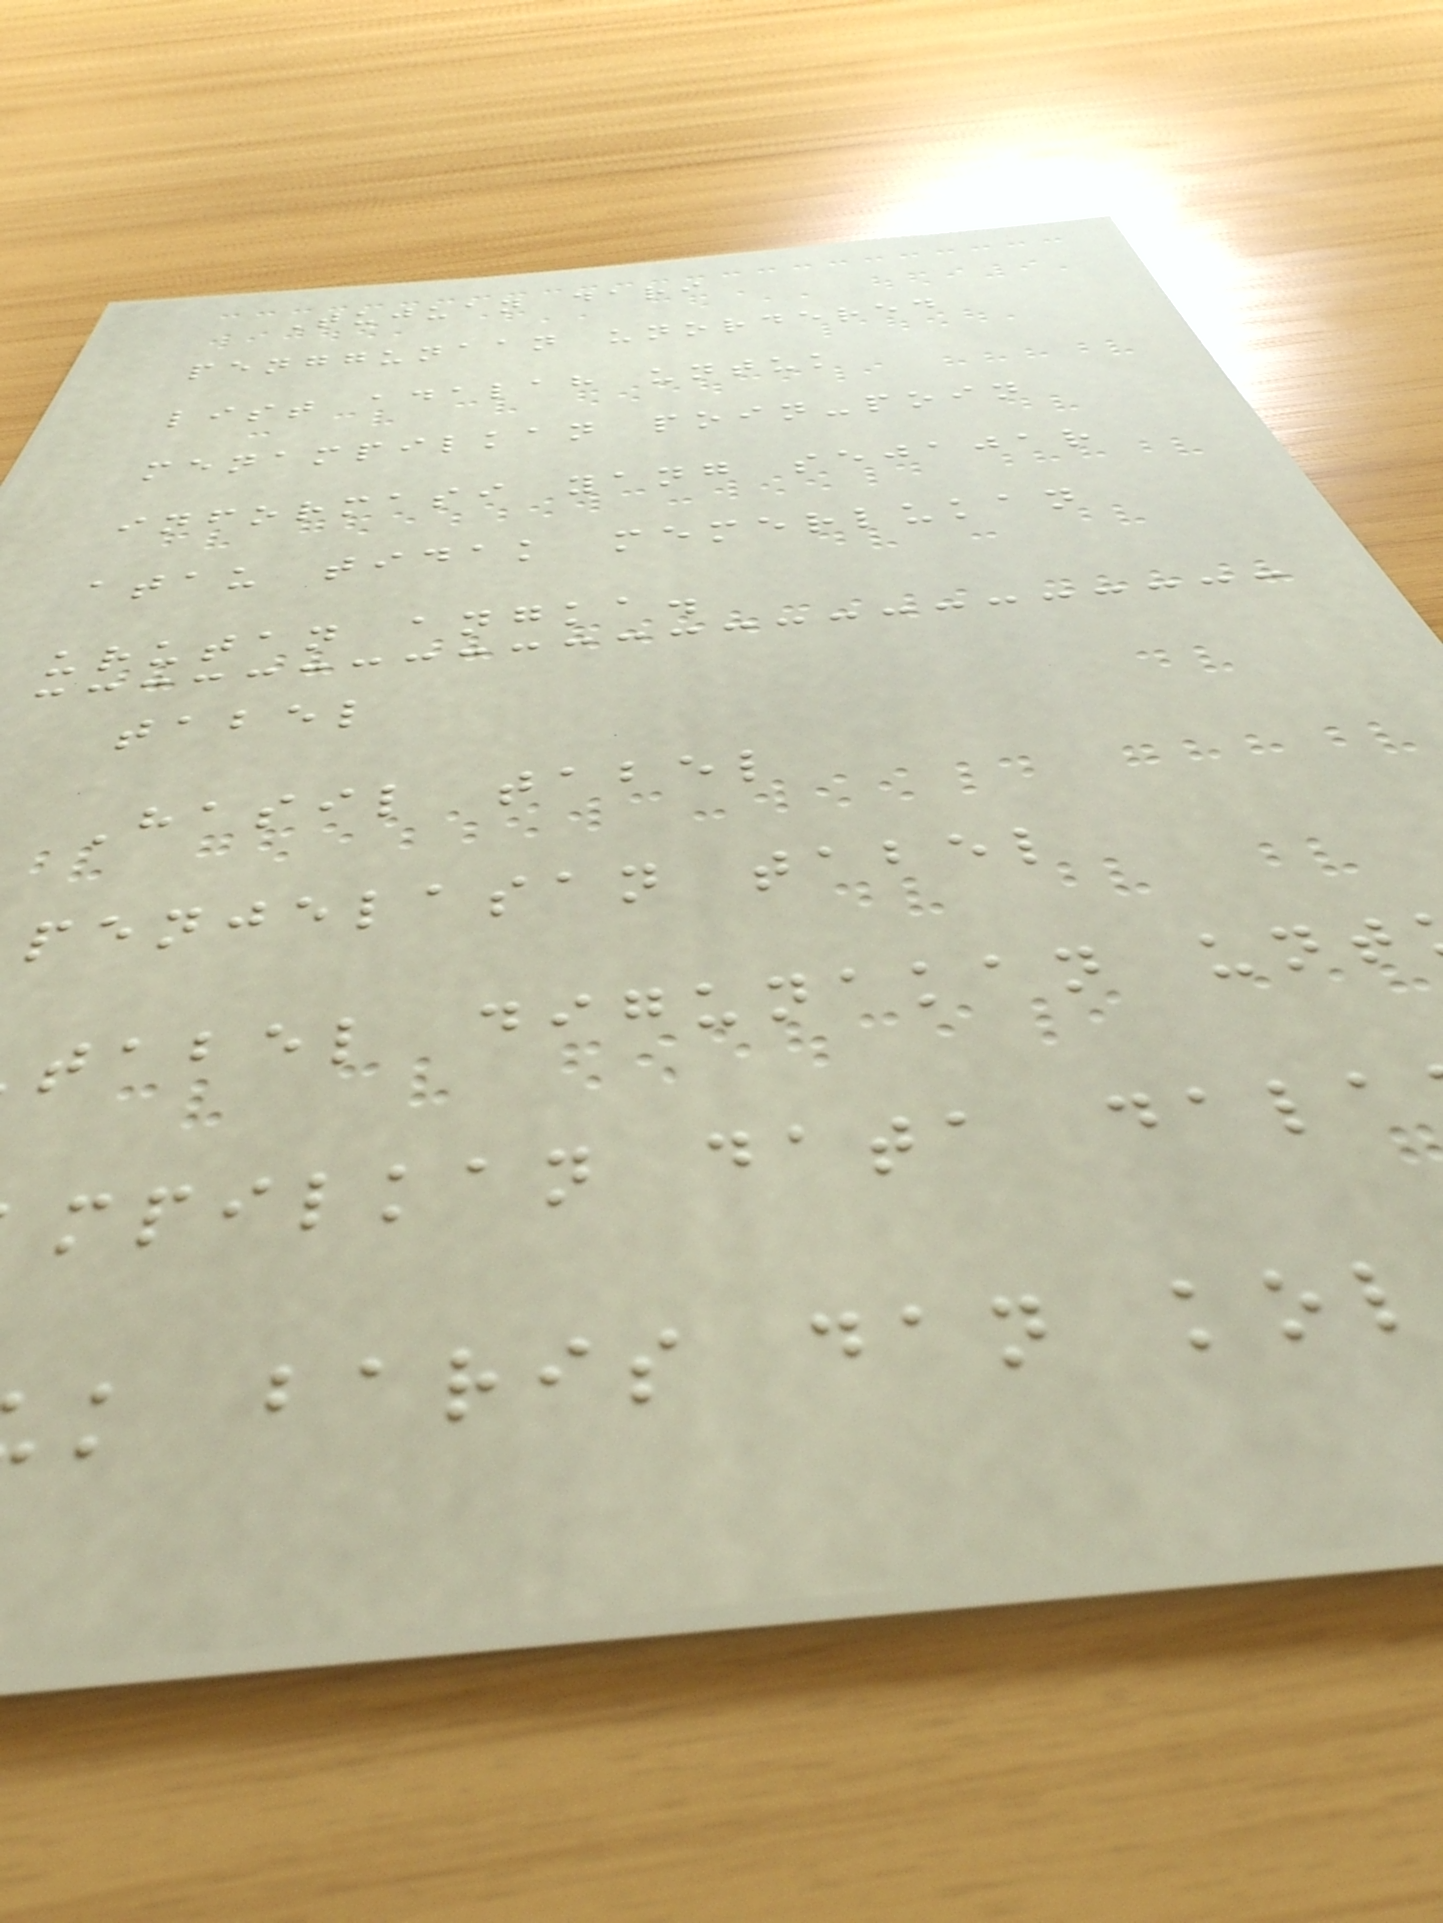Tujuan dari
penggunaan unordered
list adalah untuk
menampilkan poin-poin
informasi yang sejajar
atau tidak memerlukan
urutan angka.
tabel
Hasil tabel
penjelasan tabel
tabel digunakan unt
mpilkan data dala
k baris dan kol
